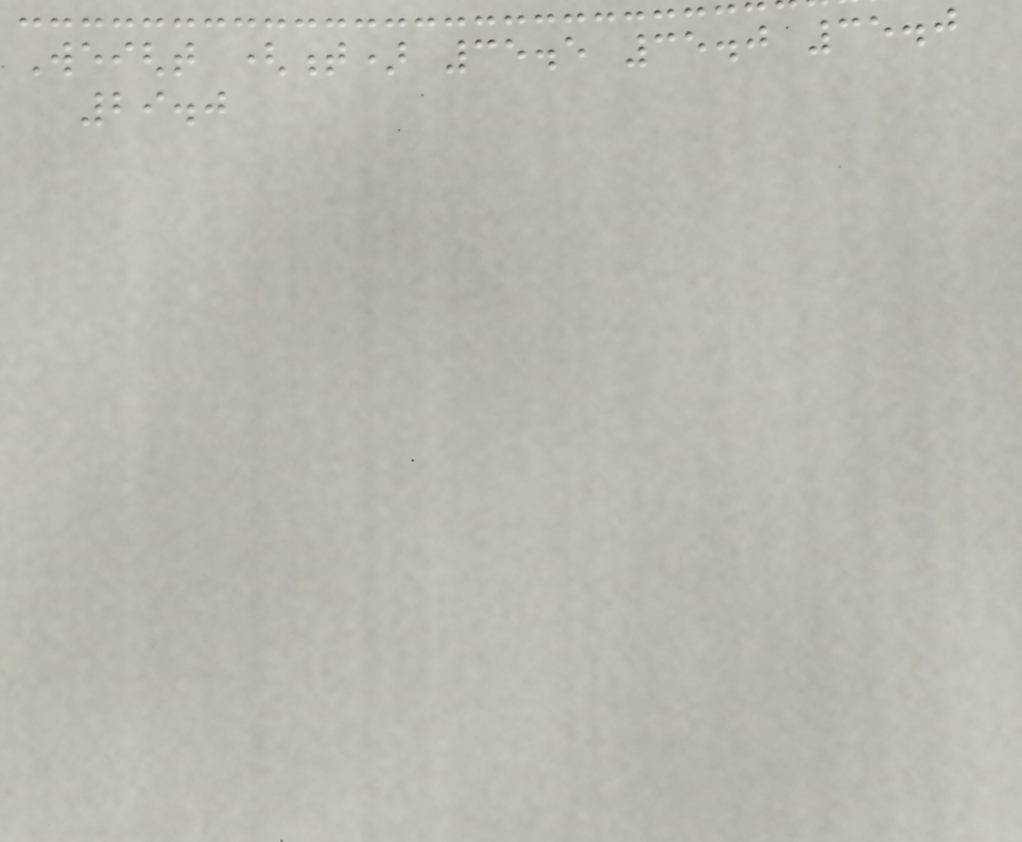Weight (t) 35.5 35.0 35.0
29.0
